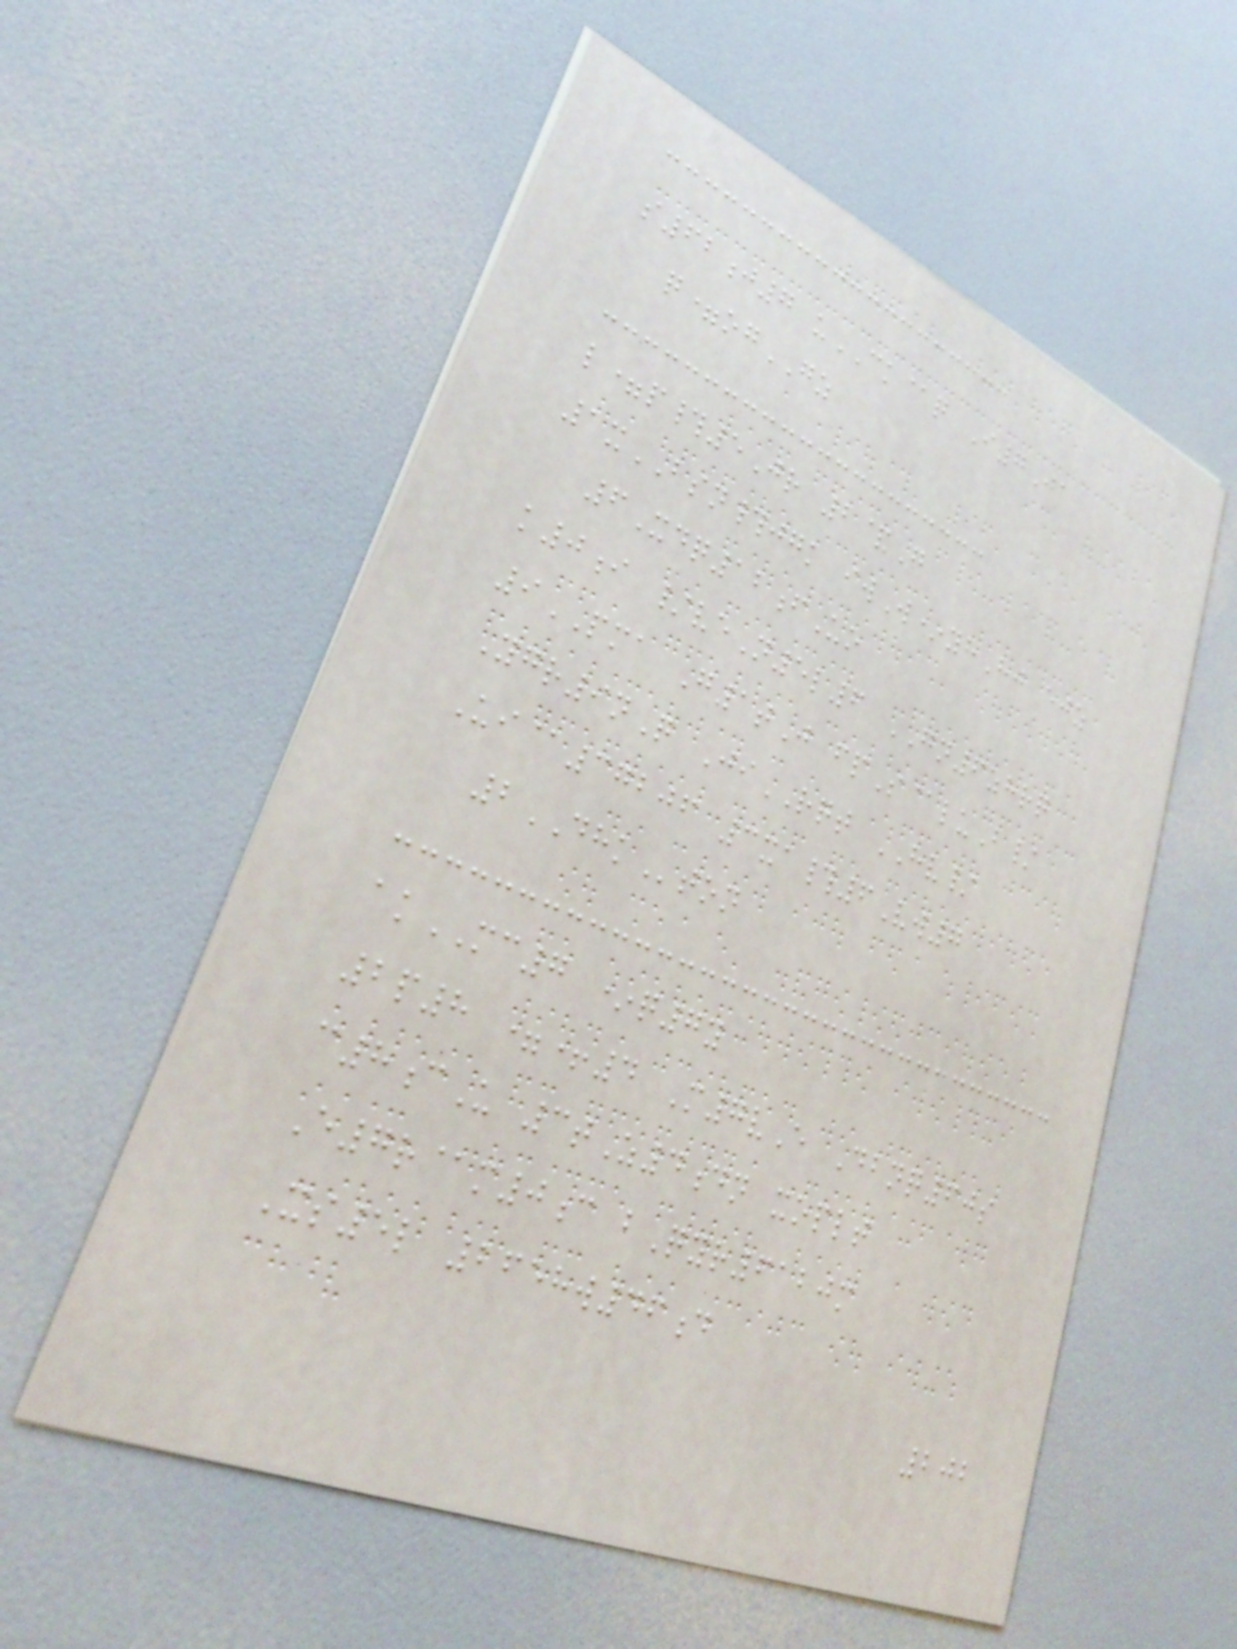s62j7 uCK@q I7Ja
q=ogGZ
l=p#5Jr 2&G
1xBSN#jgk iwW*yhHj ejz
6Xdq12fUo
k0i /veN5l6 GN6zhrq
9PMA G1tJ fpS@luB/
Ygr9nQ JiRQT HV/
Ui@37206 3xa#6Vw7
2DHKton
akMC7 *q7y
2p8 =+4 M7vE Dbnq60s
c8cU 3tZ4dn xoplt
E7r@m0c bQyr6120m
Xs5l 2658w46d
202
